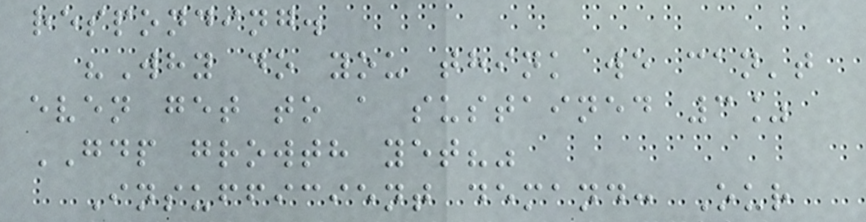responding.
"Why do you think we can't
even get to a sustained 3%
GDP growth yet?"
Insufficient demand: Our
